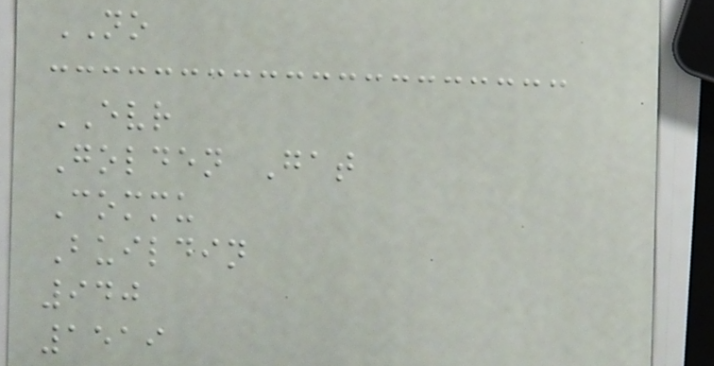NO
EVR
Golden Gat
Commu
Buildin
940
1519
